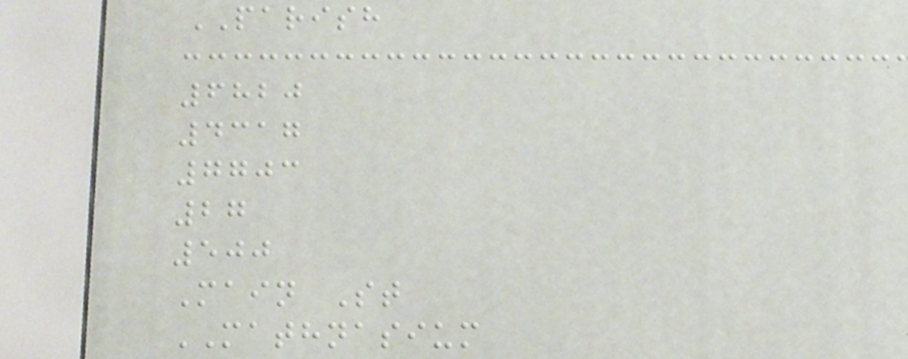PARISH
6820
4317
7703
27
500
Main St
MATHNASIUM
